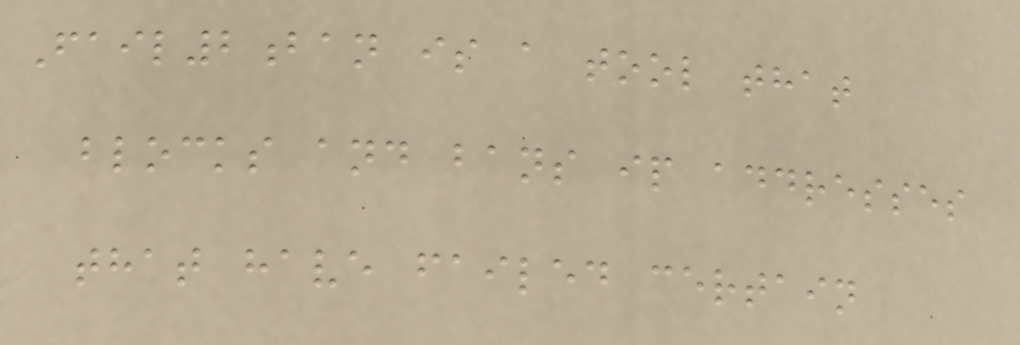Fail2ban is a tool that
blocks and bans ip addresses
that have failed certain
